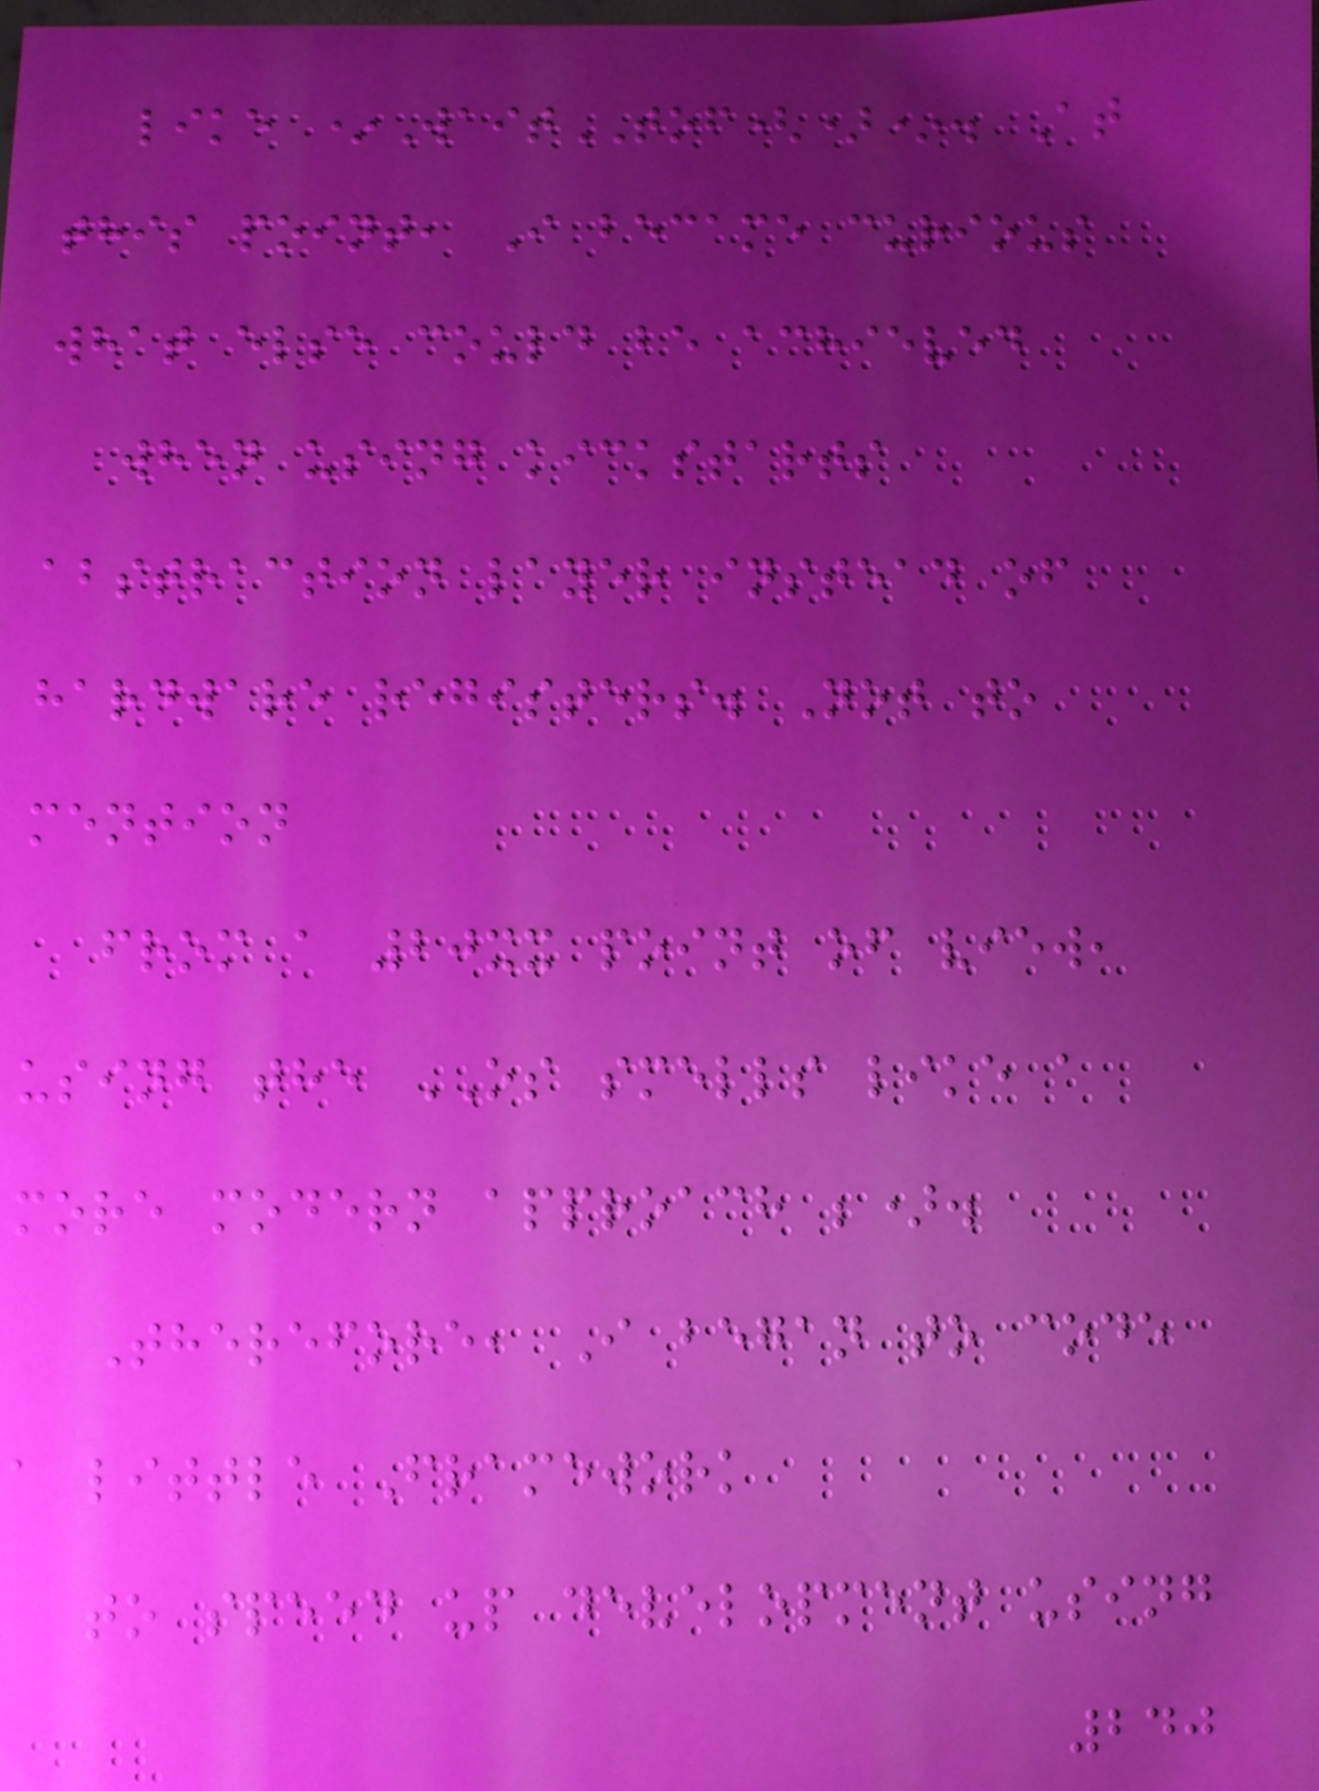like *WaitTOF()*. At
this point, I became curious
what else could be achieved
when using kickstarts
abstraction layer instead of
hardware registers. Not to
mention
from a 20xx point of view,
using the OS smells like a
more modern approach ;).
Therefore, I began to code
a little Framework
to speed up development using
240
